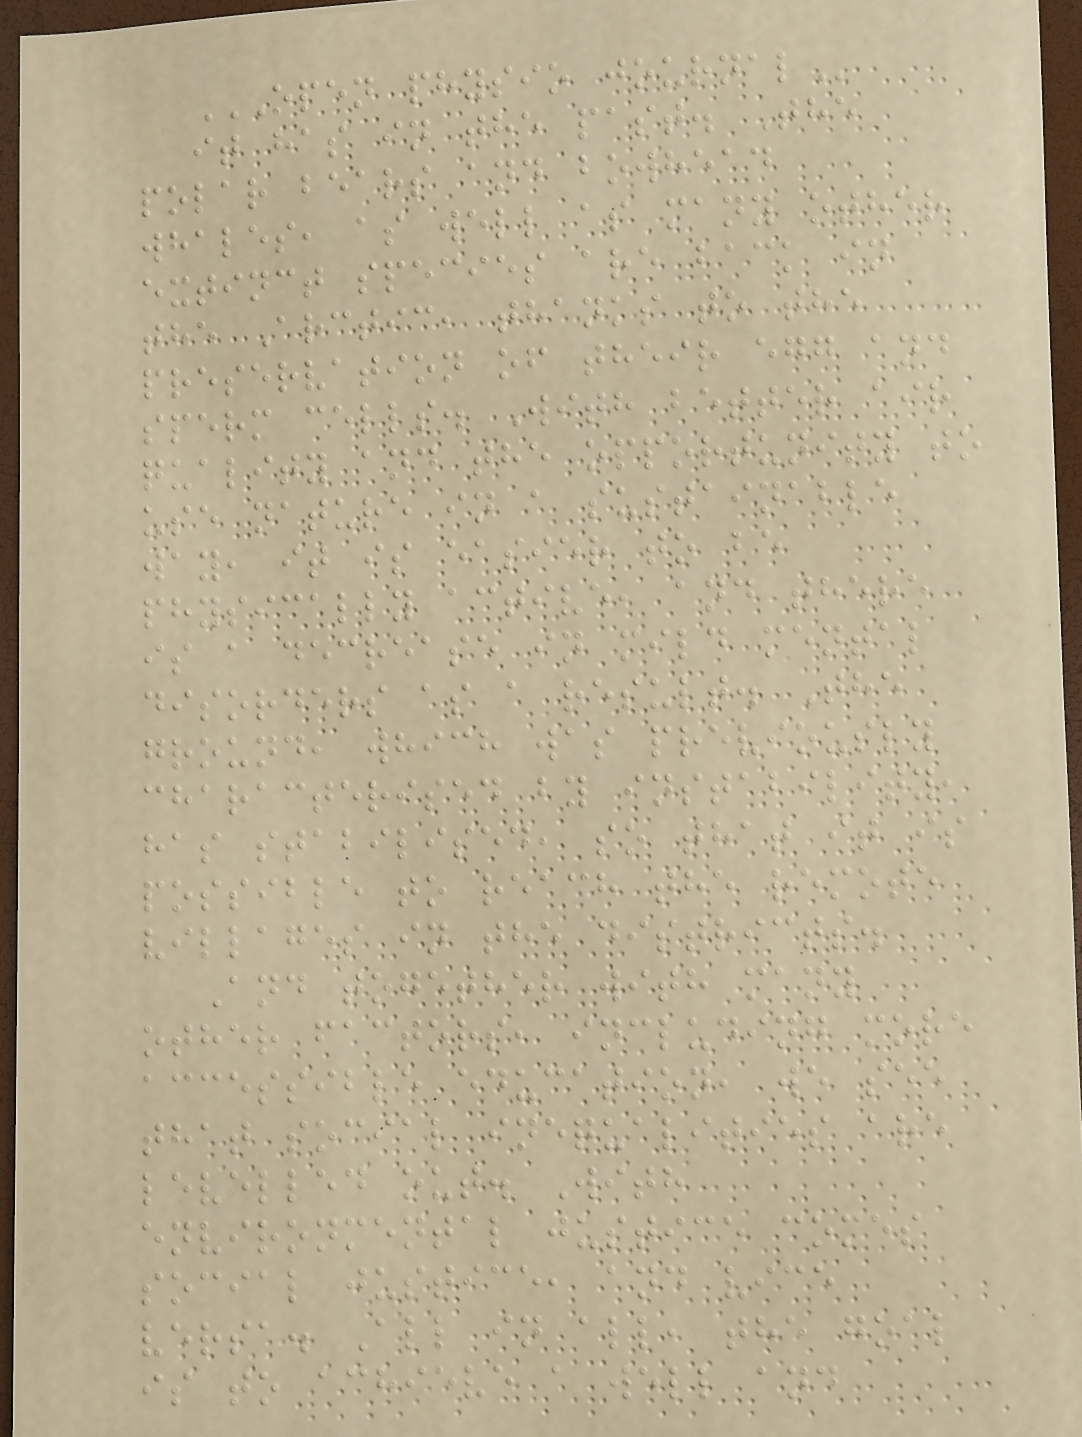OPEN PHYSIO JOURNAL
it has in the past. The
polar bears and bowhead
whales, as well as many other
extinct species are back in
the Arctic, thanks to the
preservation of their egg and
sperm cells. With better air
quality and the opportunity to
use nature in a sustainable
way, it is easier to be
physically active, and there
is a decrease in mild mental
disorders as a result. The
ground, which was previously
characterised by instability,
has stabilised, so that it is
possible to reach the remote
villages in the districts.
And together with many
other factors, including more
accessible education, we see
that social inequalities are
levelled out. With
environmental justice comes
social justice, and vice
versa. All in all, the goal
is to achieve a well and
